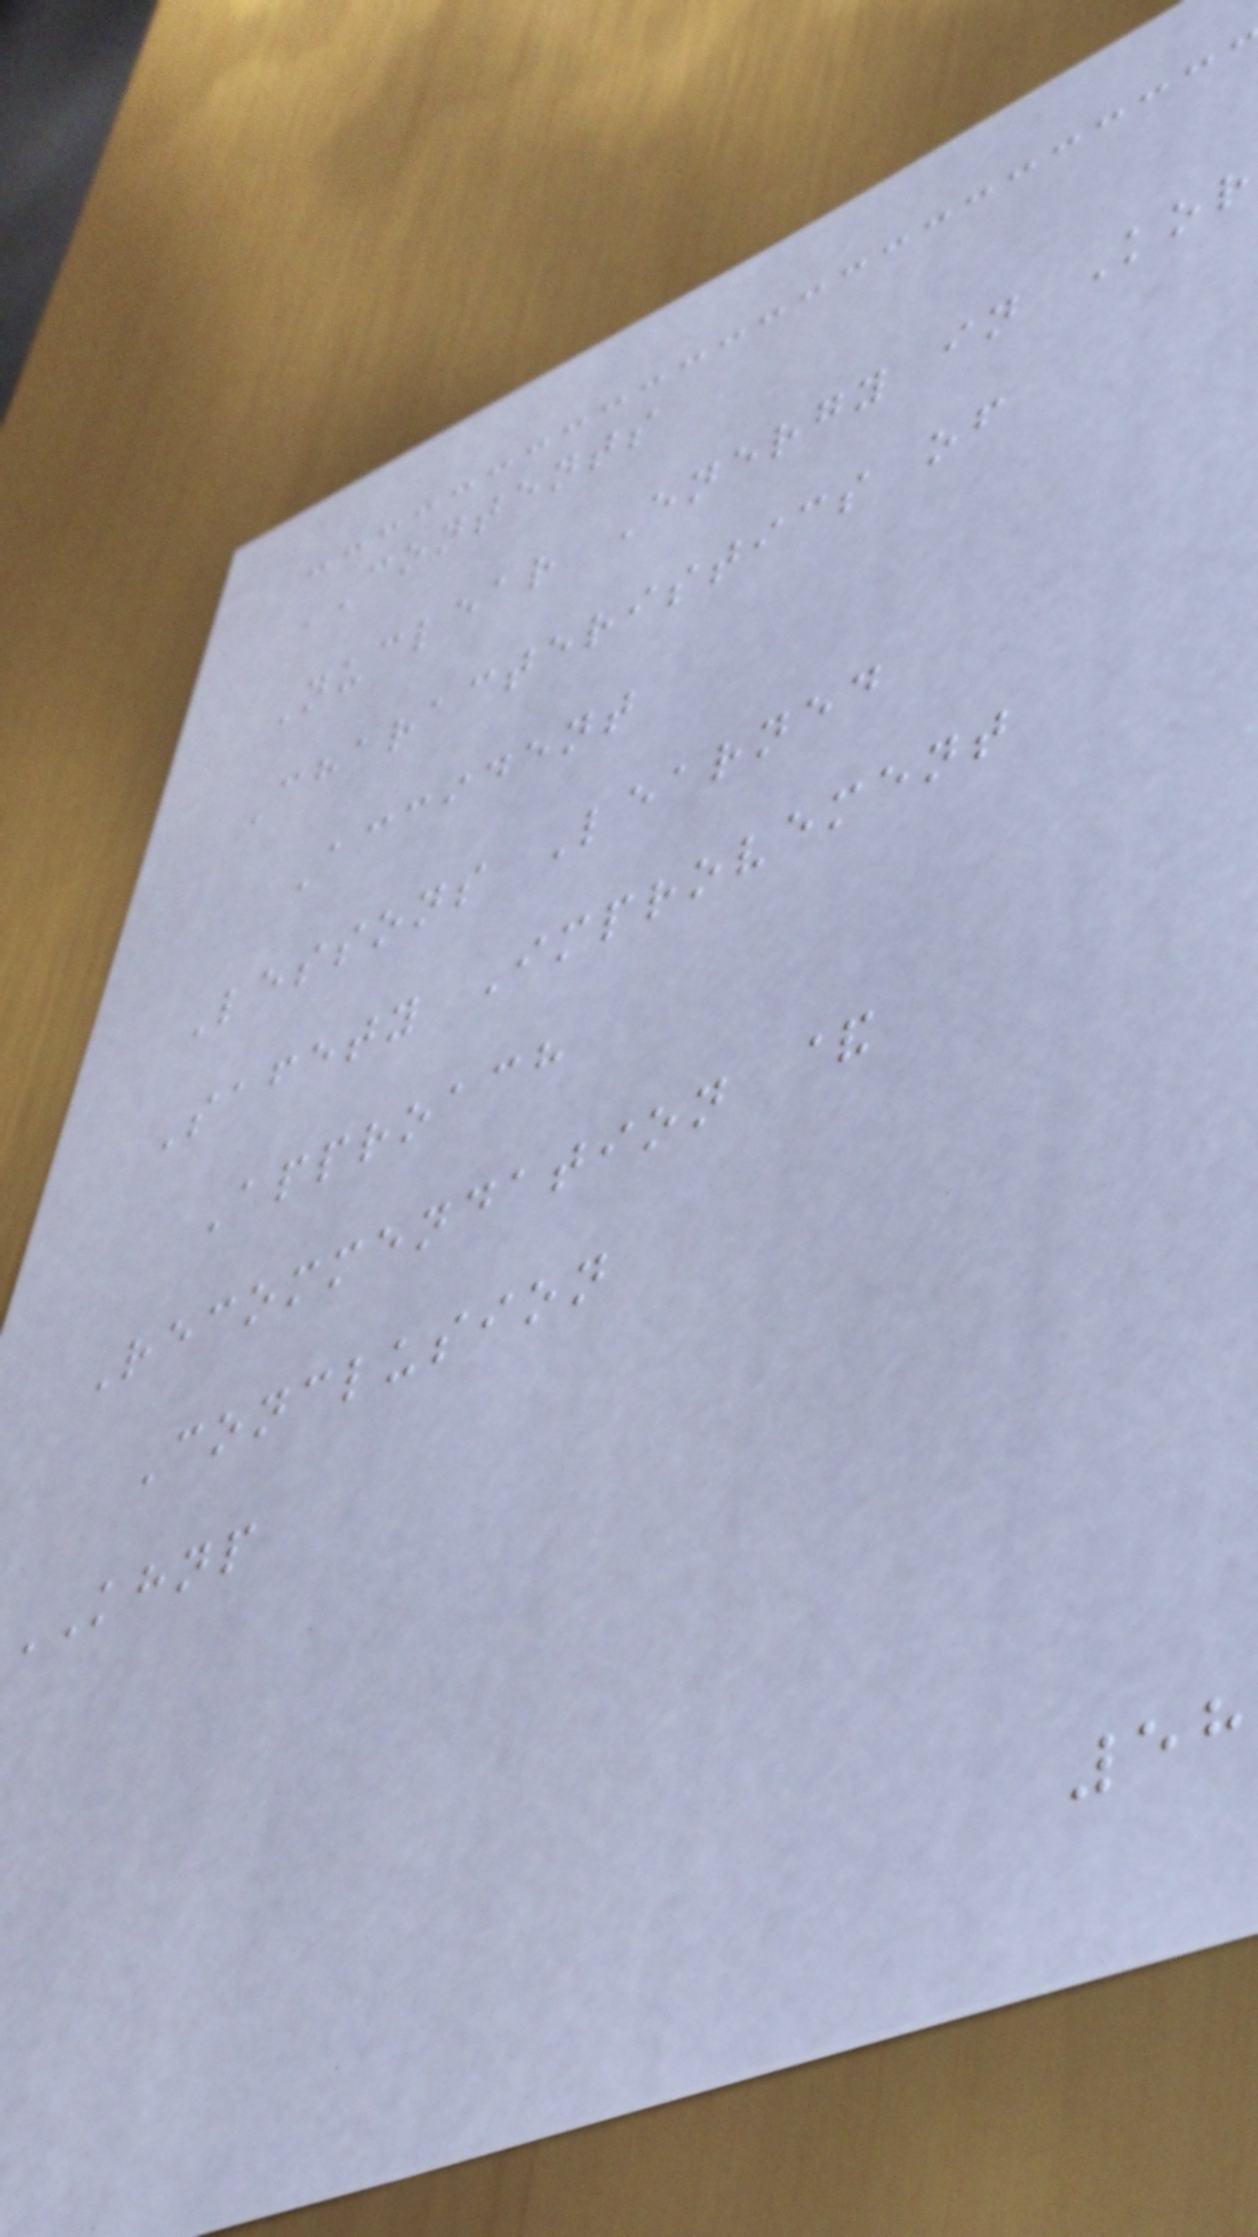CONTENTS
Nuclear Energy in Kor
Characteristics of
Accident
Lessons Learned
Safety Improvement
Approach
Recommendation &
Conclusion
KHNP
58
